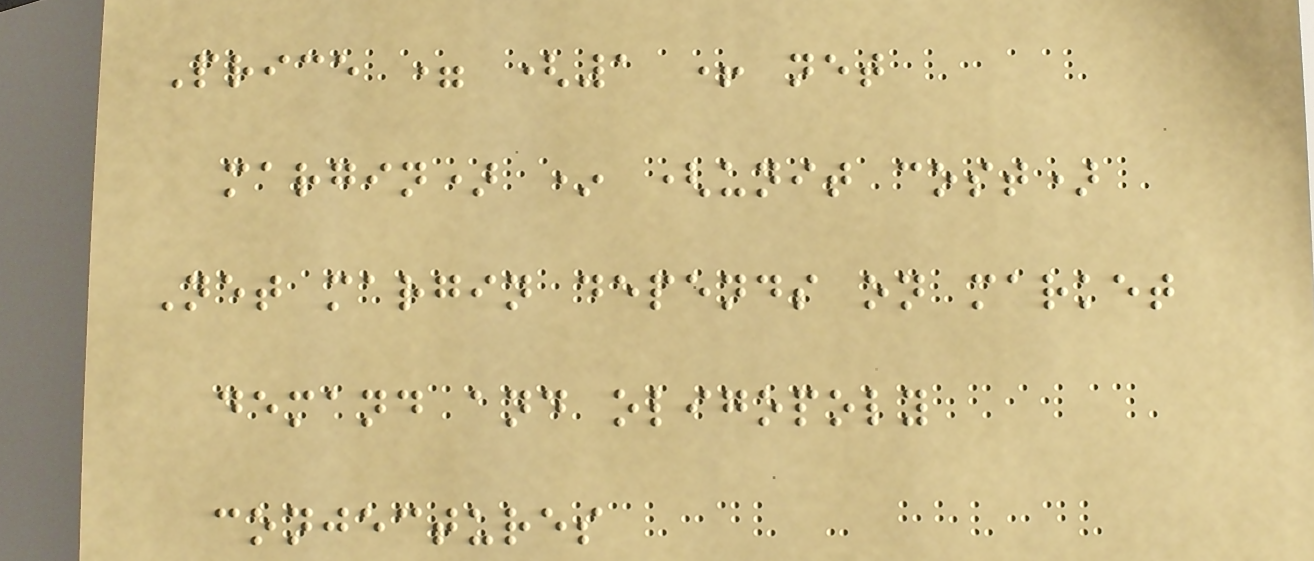Price = (1 + net
margin) * (unit cost)
Net margin depends on market
demand and oligopoly
conjectures
